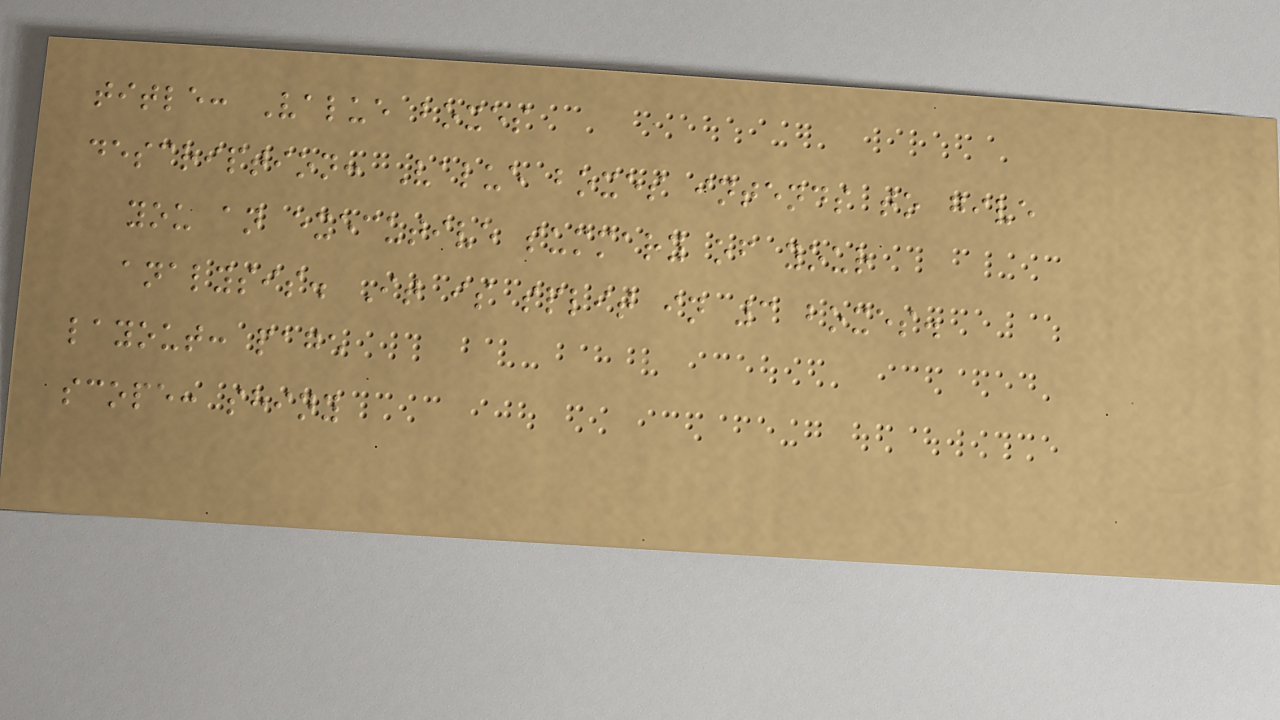title: Value boxes
description: Value boxes intends to give
you an executive summary of your
analysis. It is split in 3 boxes.
layout: page
scope: shiny
